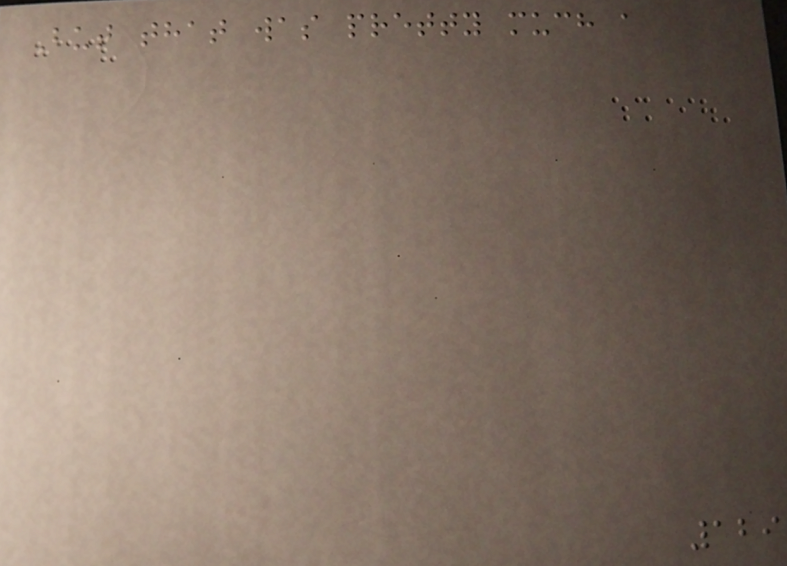But that was pretty much a
129
